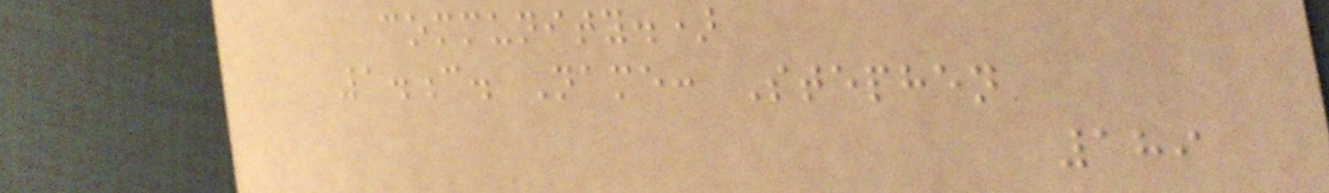community.)
1.c. Name: Stephen
189
